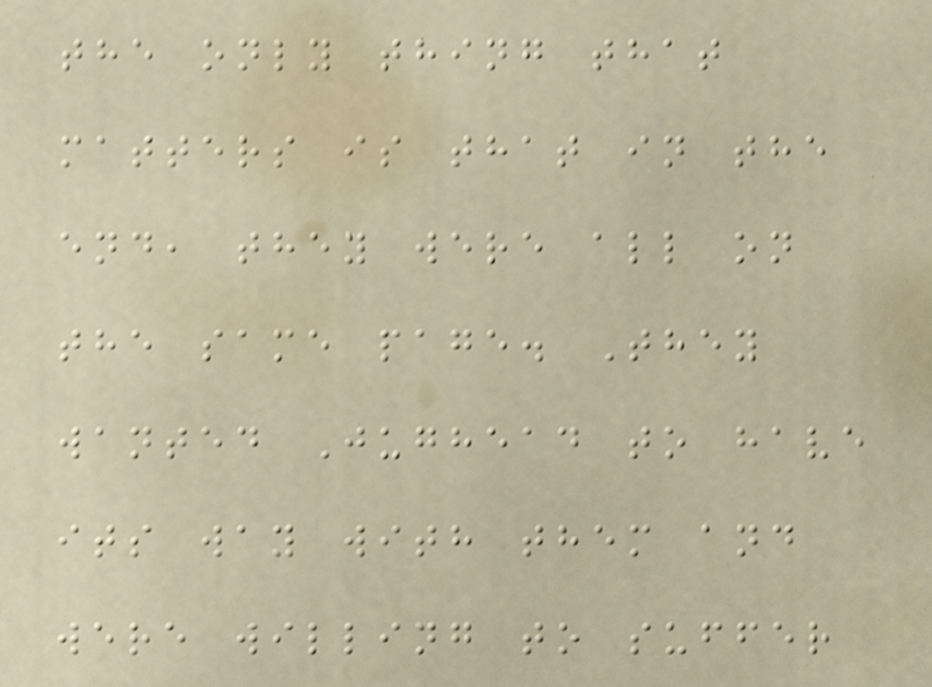the only thing that
matters is that in the
end, they were all on
the same page. They
wanted Jughead to have
its way with them and
were willing to suffer
